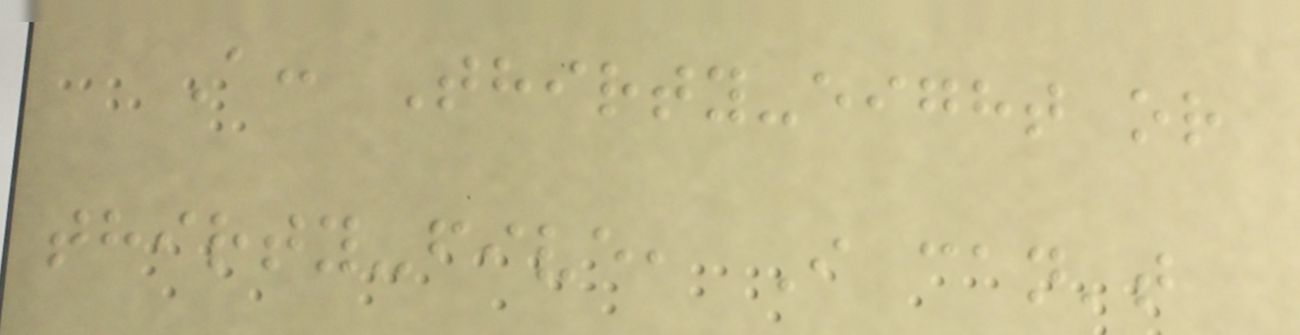A: Thirty-eight or
thirty-five, I can't
